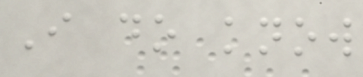I do know
